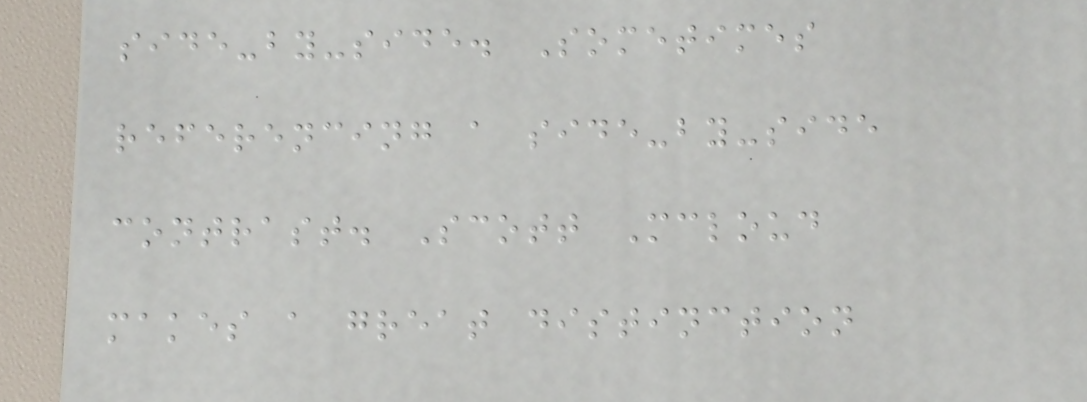side-by-side. Sometimes
referencing a side-by-side
contrast. Scott Mcloud
makes a great distinction
